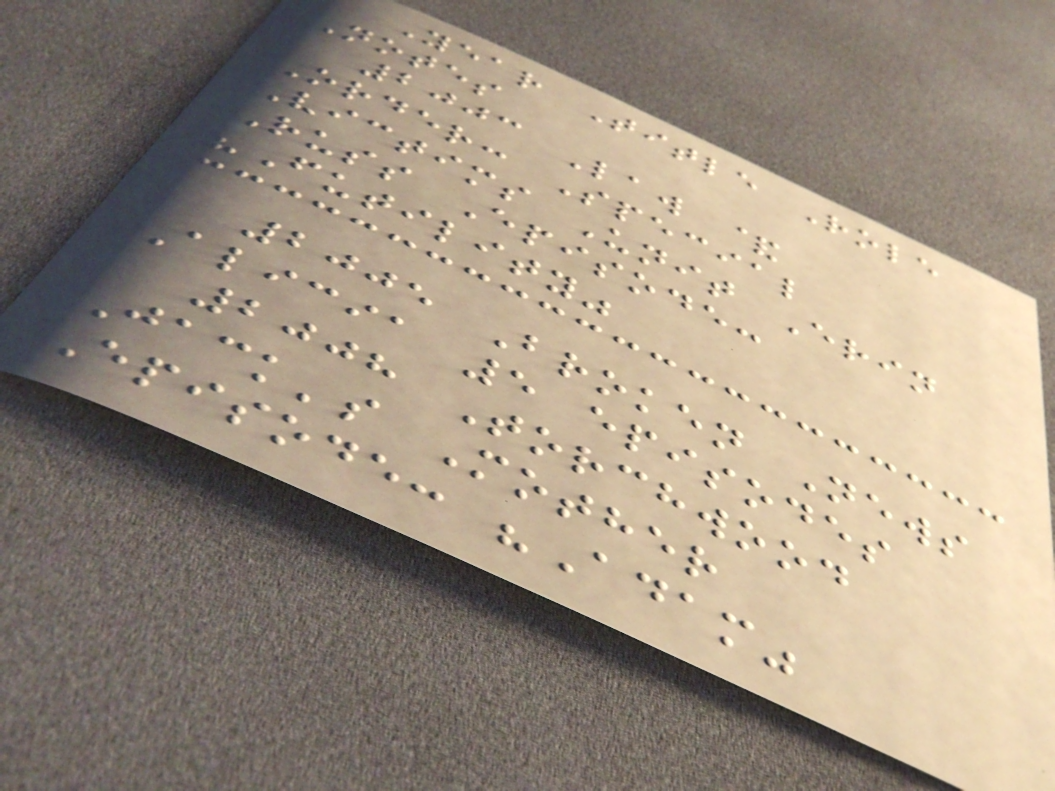Year Title Role
Notes
2003 Law &
Order: Special
Victims Unit Erin
Russ Episode:
"Futility"
2005 Broken News
Alicia 5 episodes
2008 Torchwood
Jack's Mother
Episode: "Adam"
